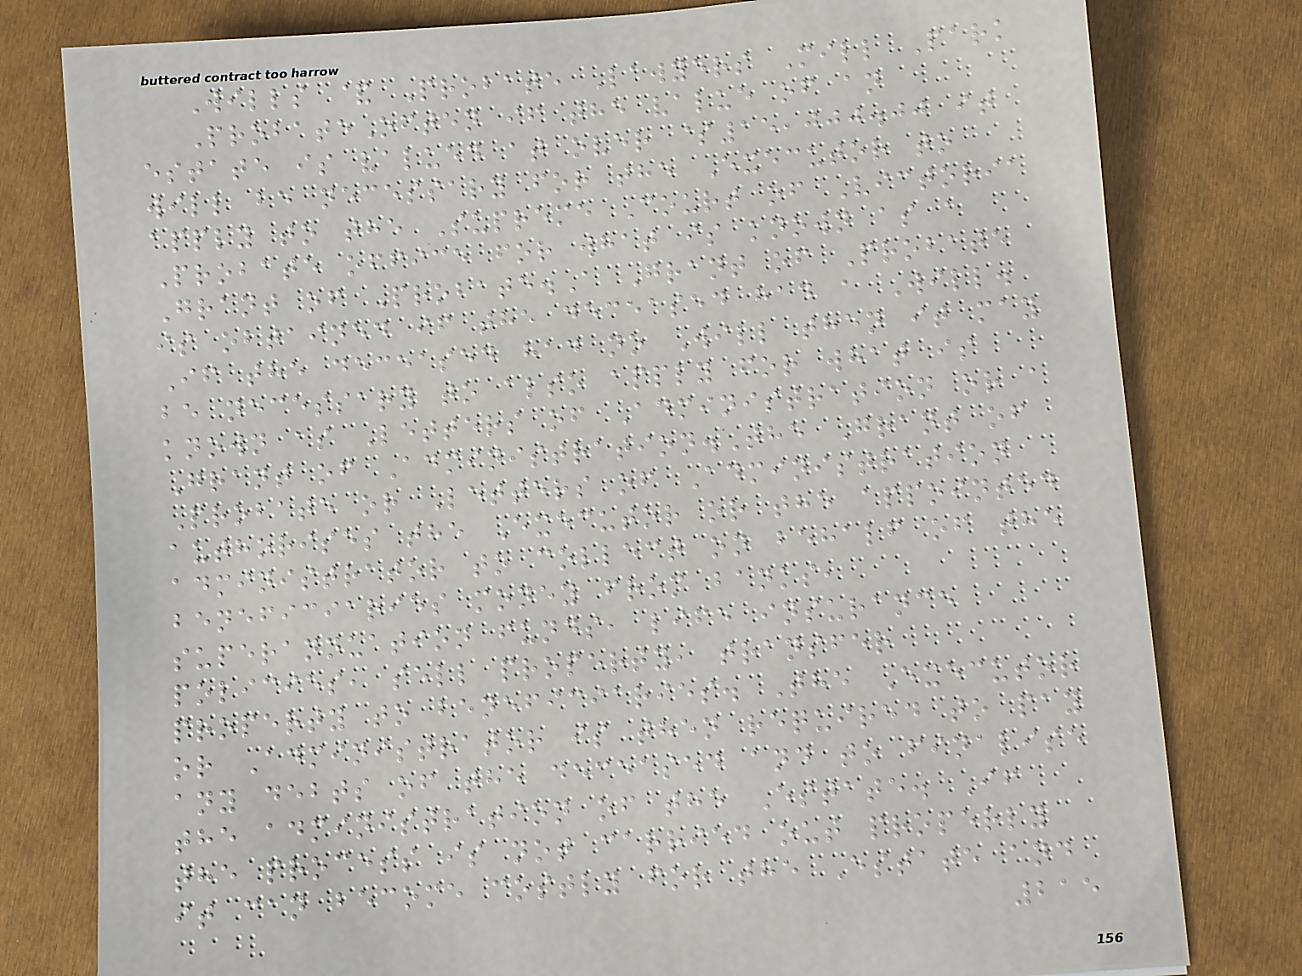Wills & Probate Lawyers Mill Park
ProbateOften if the value of an
estate is valued at over $15,000.00 it
will be necessary for the Executor to
apply to the Supreme Court of Victoria
Probate office for what is known as a
Grant of Probate.A Grant of Probate
is obtained if the deceased had a Will.
If the deceased had no Will then it may
be necessary to also apply for what is
known as Letters of Administration or a
Grant of Administration.The Grant of
Probate or Letters of Administration
authorises the Executor or the appointed
administrator to collect on behalf of the
beneficiaries money from banks,
superannuation funds, life insurance
policies, sell property, transfer
property to beneficiaries. The Executor
or Administrator is then required to pay
any debts of the deceased and to finalise
the administration of the Estate. If
the process is not carried out properly
it can become costly for the Estate and
215
